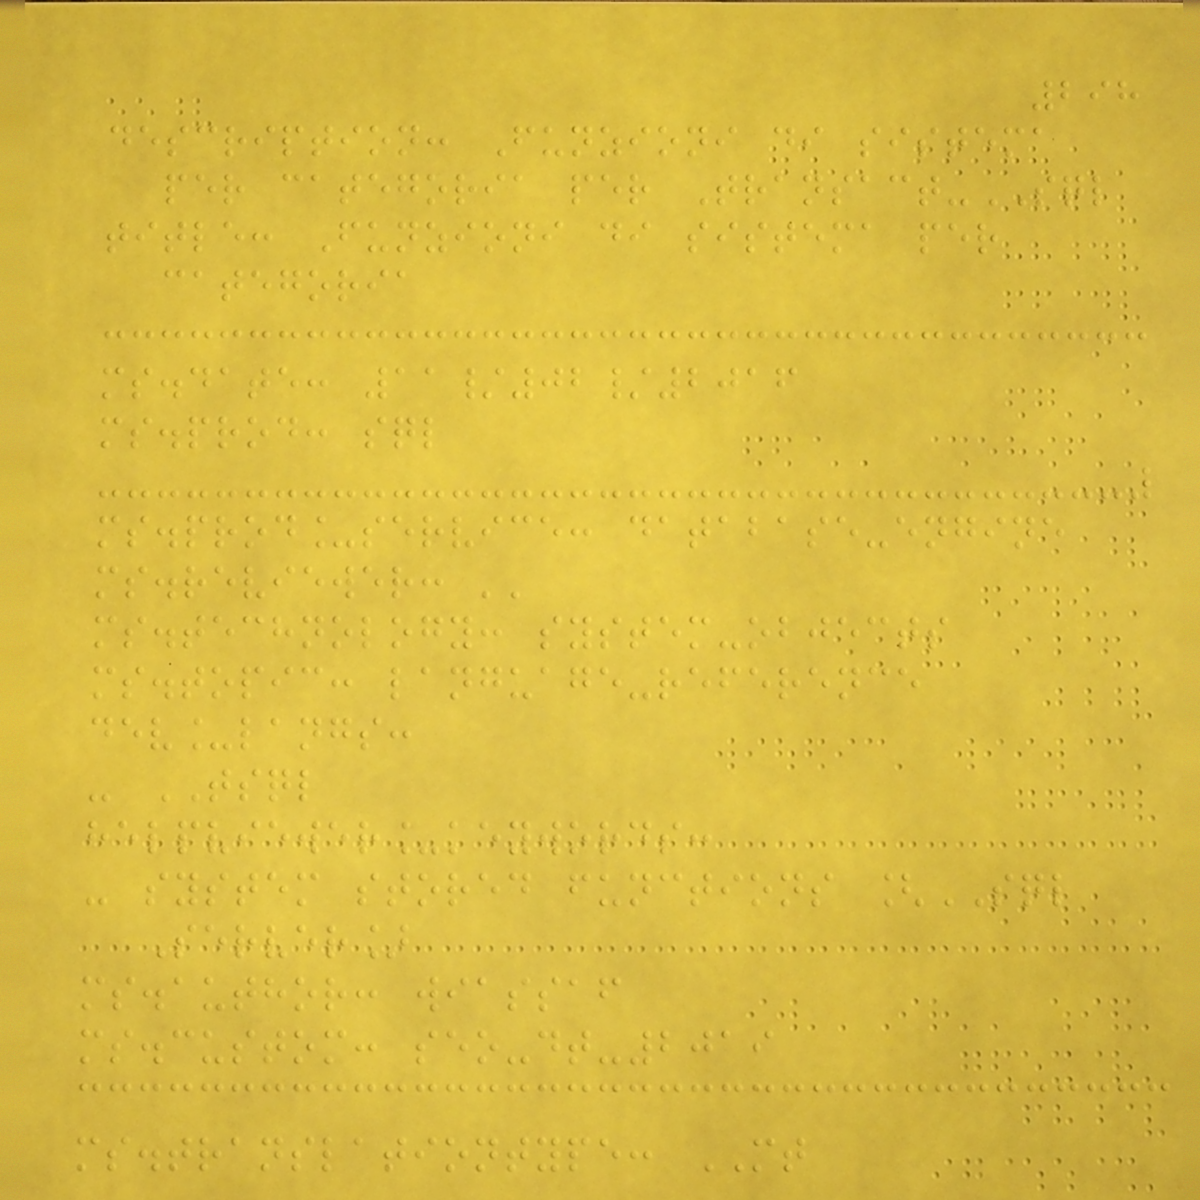298
description: Funzioni di sistema
per categoria per Transact-SQL
title: Funzioni di sistema per
categoria
ms.date: 11/02/2016
ms.prod: sql
ms.prod_service: database-engine
ms.reviewer: ''
ms.technology: system-objects
ms.topic: language-reference
dev_langs:
- TSQL
helpviewer_keywords:
- system stored functions [SQL
Server]
ms.author: wiassaf
ms.custom: seo-dt-2019
ms.translationtype: MT
